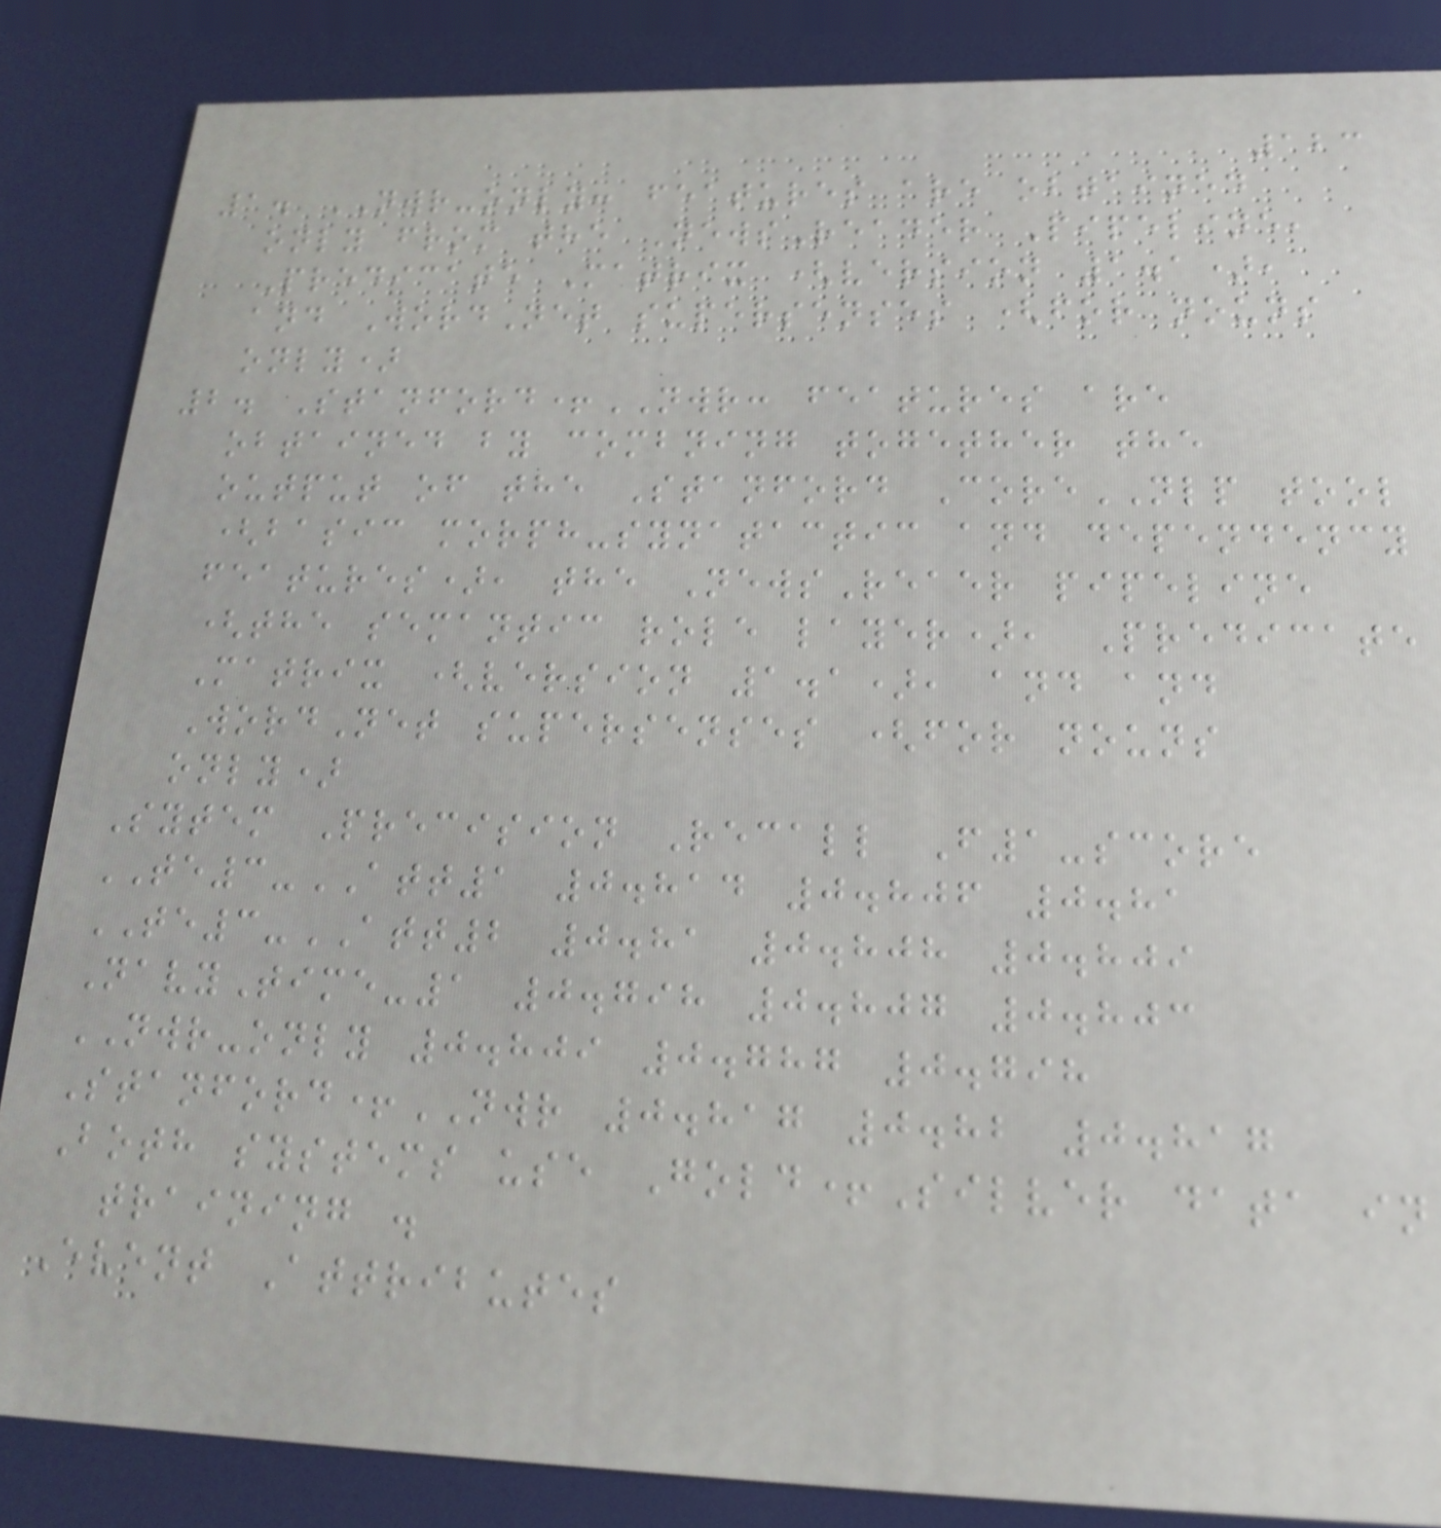123
1. NWR-only: features are obtained
only from the NewsReader Pipeline,
Predicate Matrix (version 1.1),
and WordNet supersenses (for nouns
only)
2. Stanford+NWR: features are
obtained by combning together the
output of the Stanford CoreNLP tool
(basic morph-synatactic and dependency
features), the NewsReaer pipeline
(the semantic role layer), Predicate
Matrix (version 1.1), and and
WordNet supersenses (for nouns
only)
Sytem Precision Recall F1-score
TE3-ATT1 0.814 0.806 0.81
TE3-ATT2 0.81 0.808 0.809
NavyTime-1 0.798 0.807 0.803
NWR-only 0.809 0.787 0.798
Stanford+NWR 0.817 0.82 0.817
Both systems use Gold+Silver data in
training .
Event Attributes
